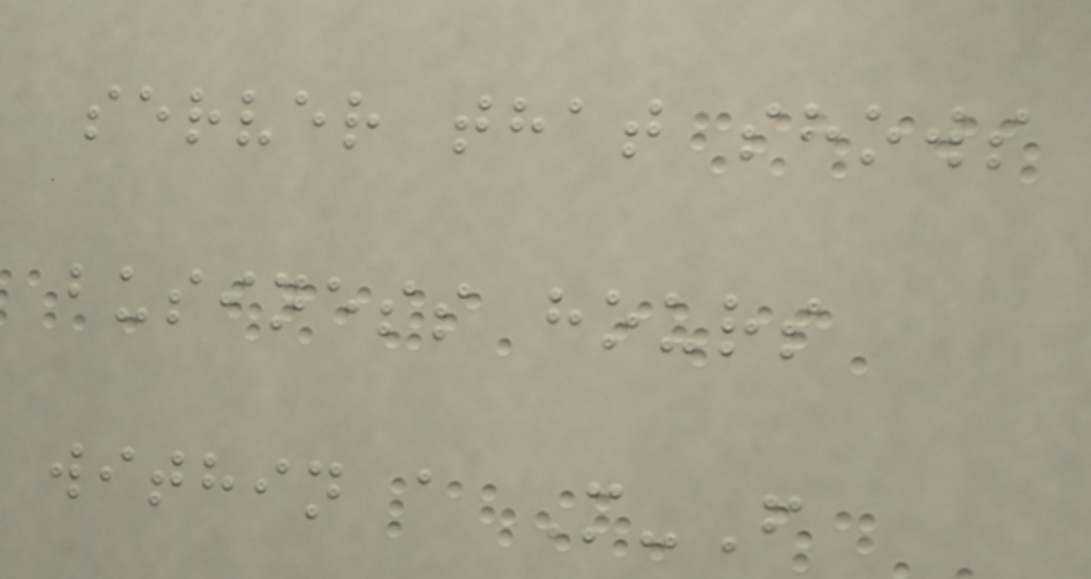server that shows
business hours
within a M-F
